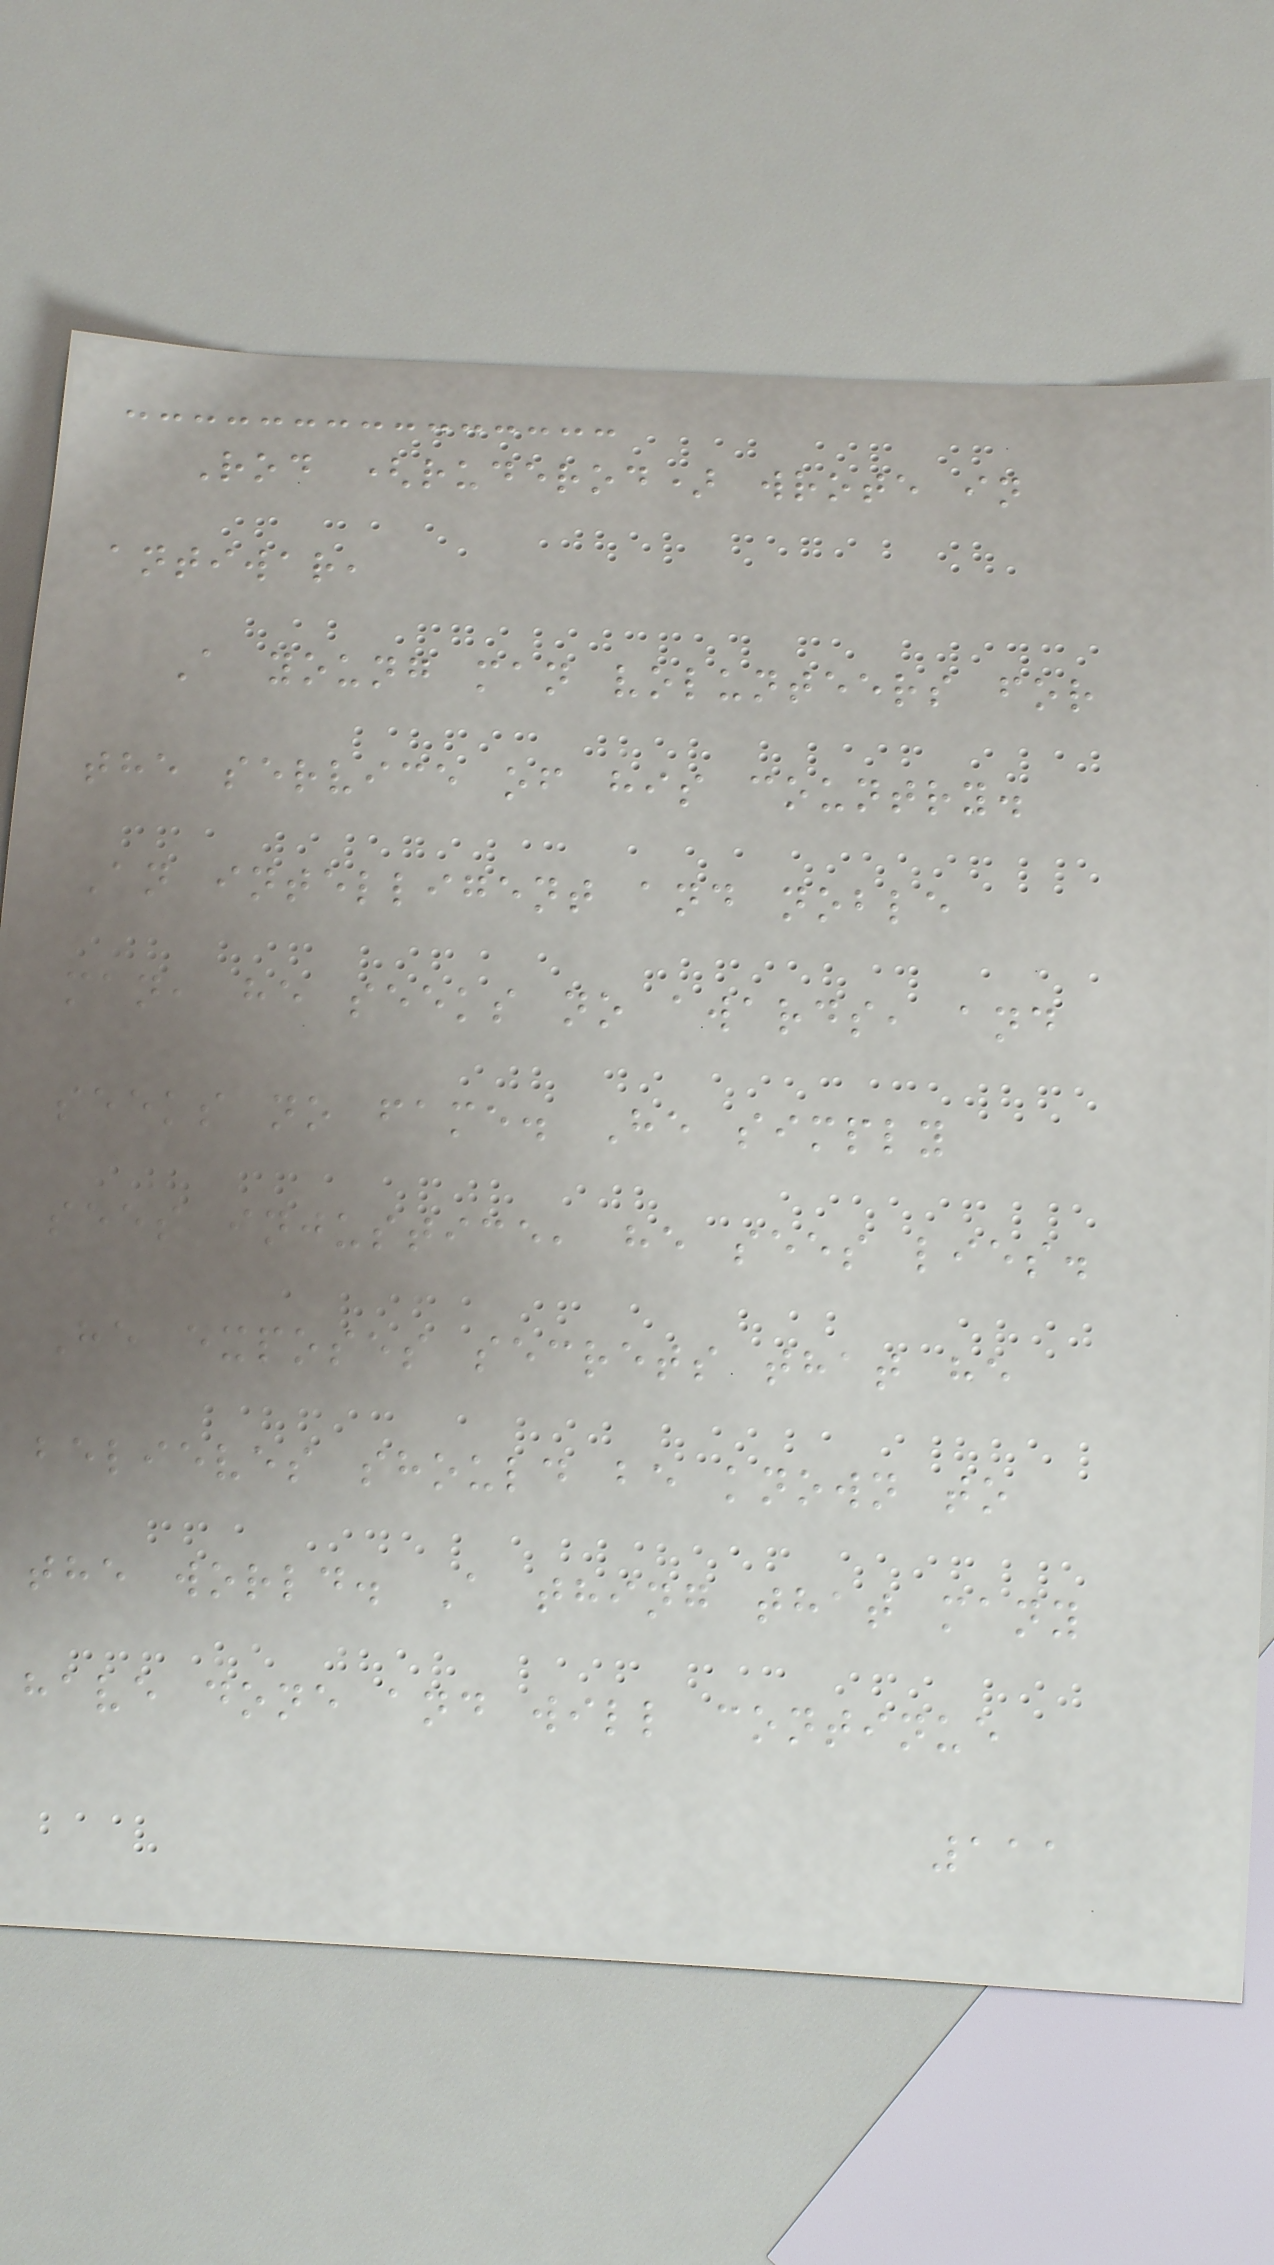Rod (ruderod) wrote in
antiwar,
A young man volunteers for
the service of his country.
An intelligent and noble
man, he seeks no awards, and
seeks no fame. He simply
sees injustice, he sees lies.
He exposes secrets that he
believes should be known to
the world. A thing that many
have done and will continue
111
